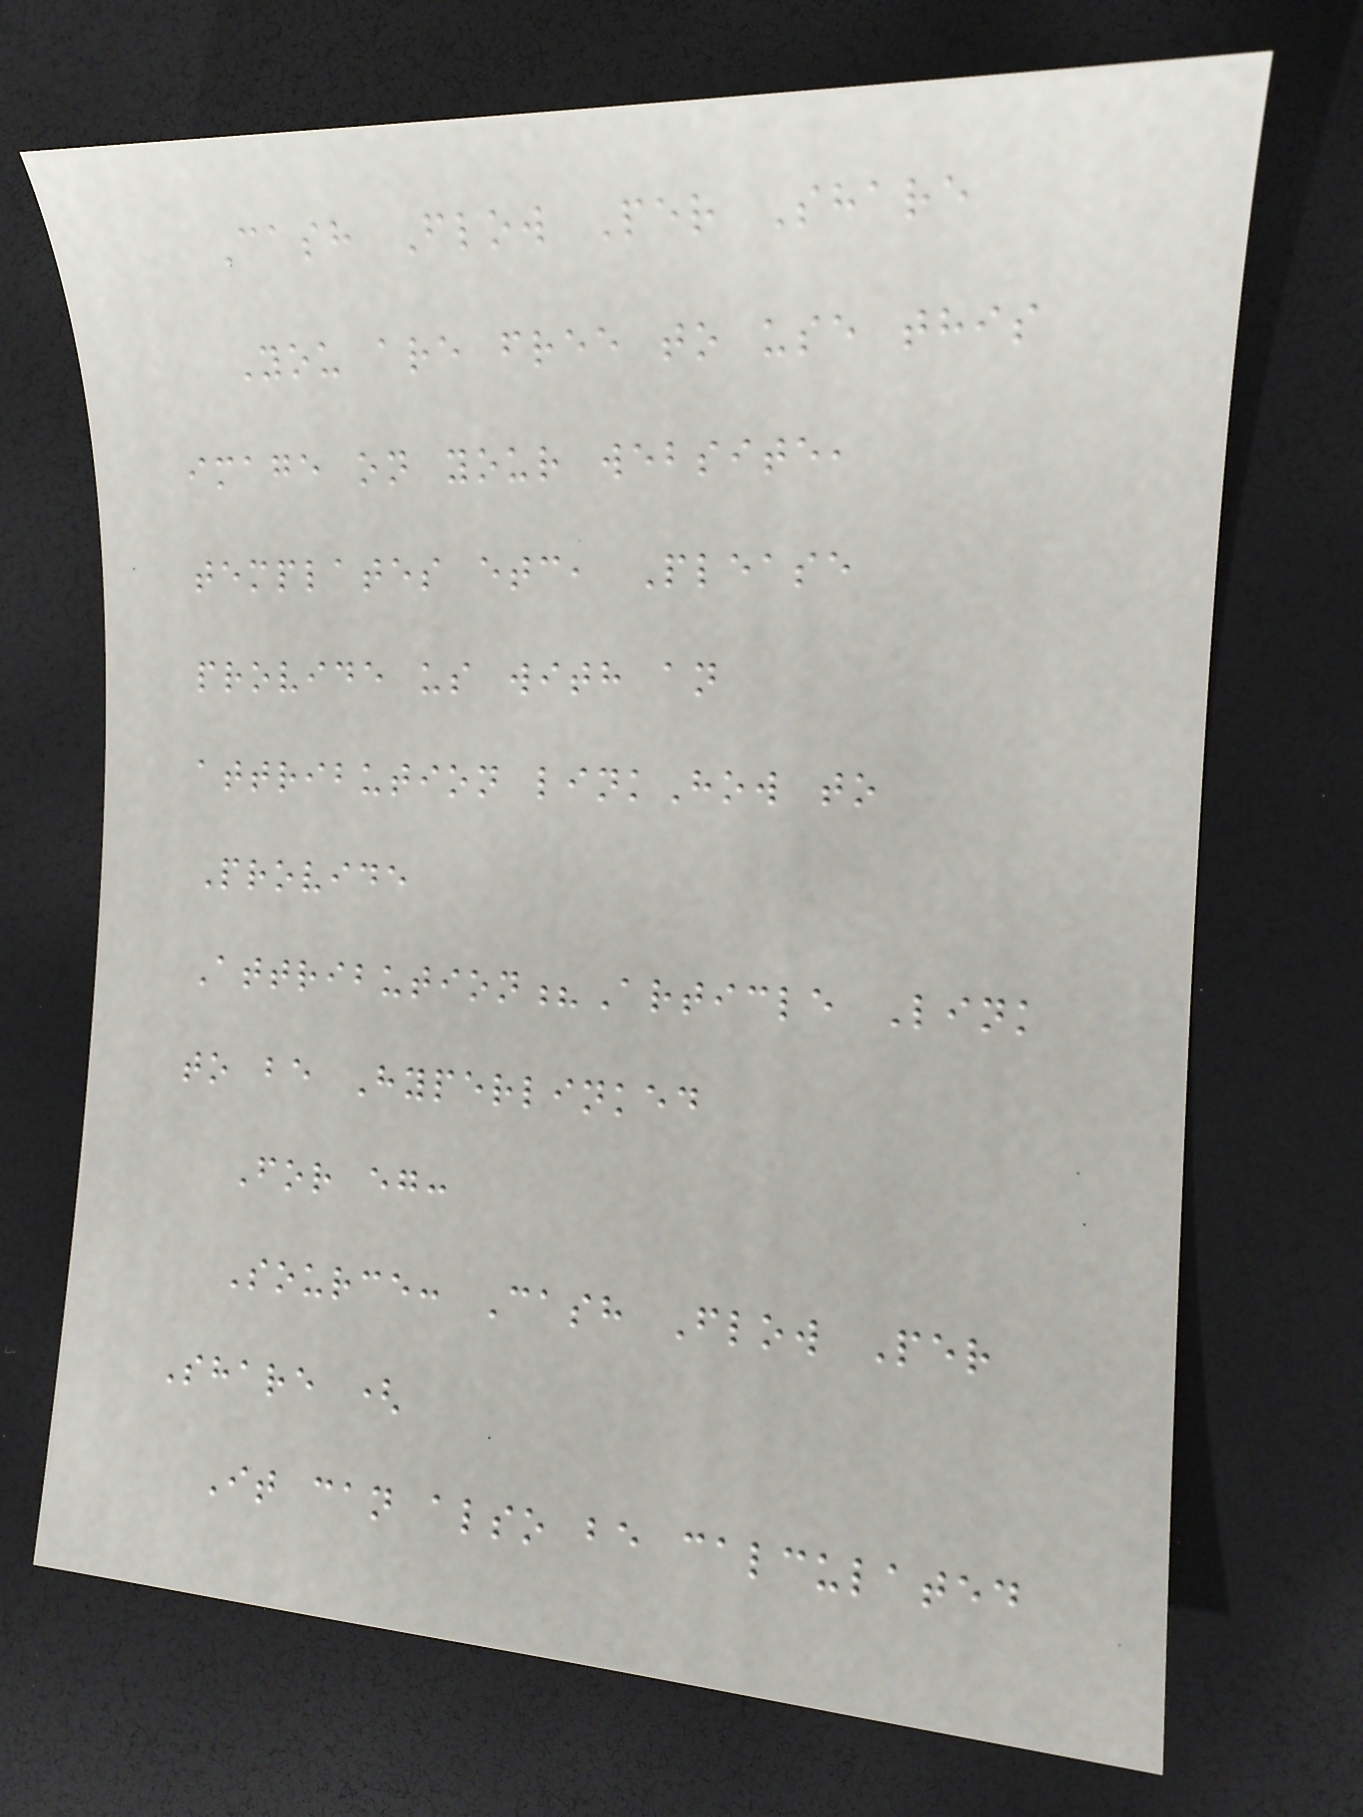Cash Flow Per Share
You are free to use this
image on your website,
templates etc, Please
provide us with an
attribution linkHow to
Provide
Attribution?Article Link
to be Hyperlinked
For eg:
Source: Cash Flow Per
Share (
It can also be calculated
